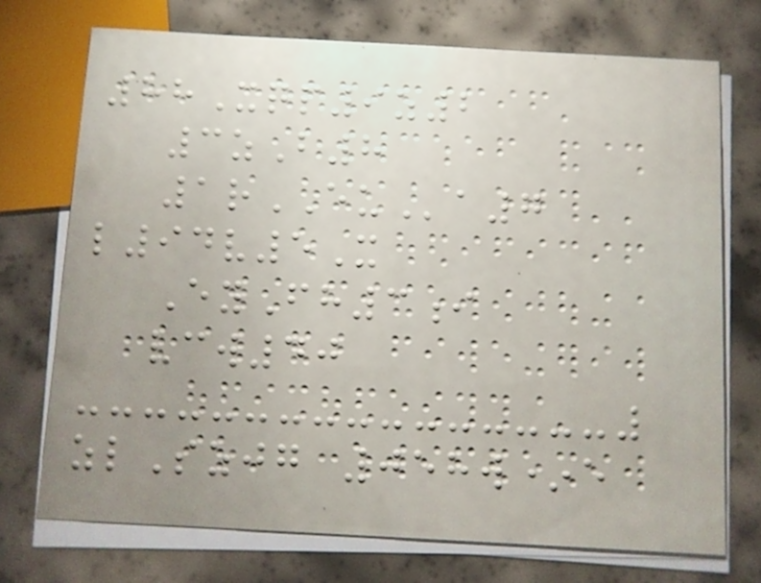88Xqp9z2
3zB8
1rEUa7
l94v5X
EyFh3i
vcw40
zlSzjg 058w*e
